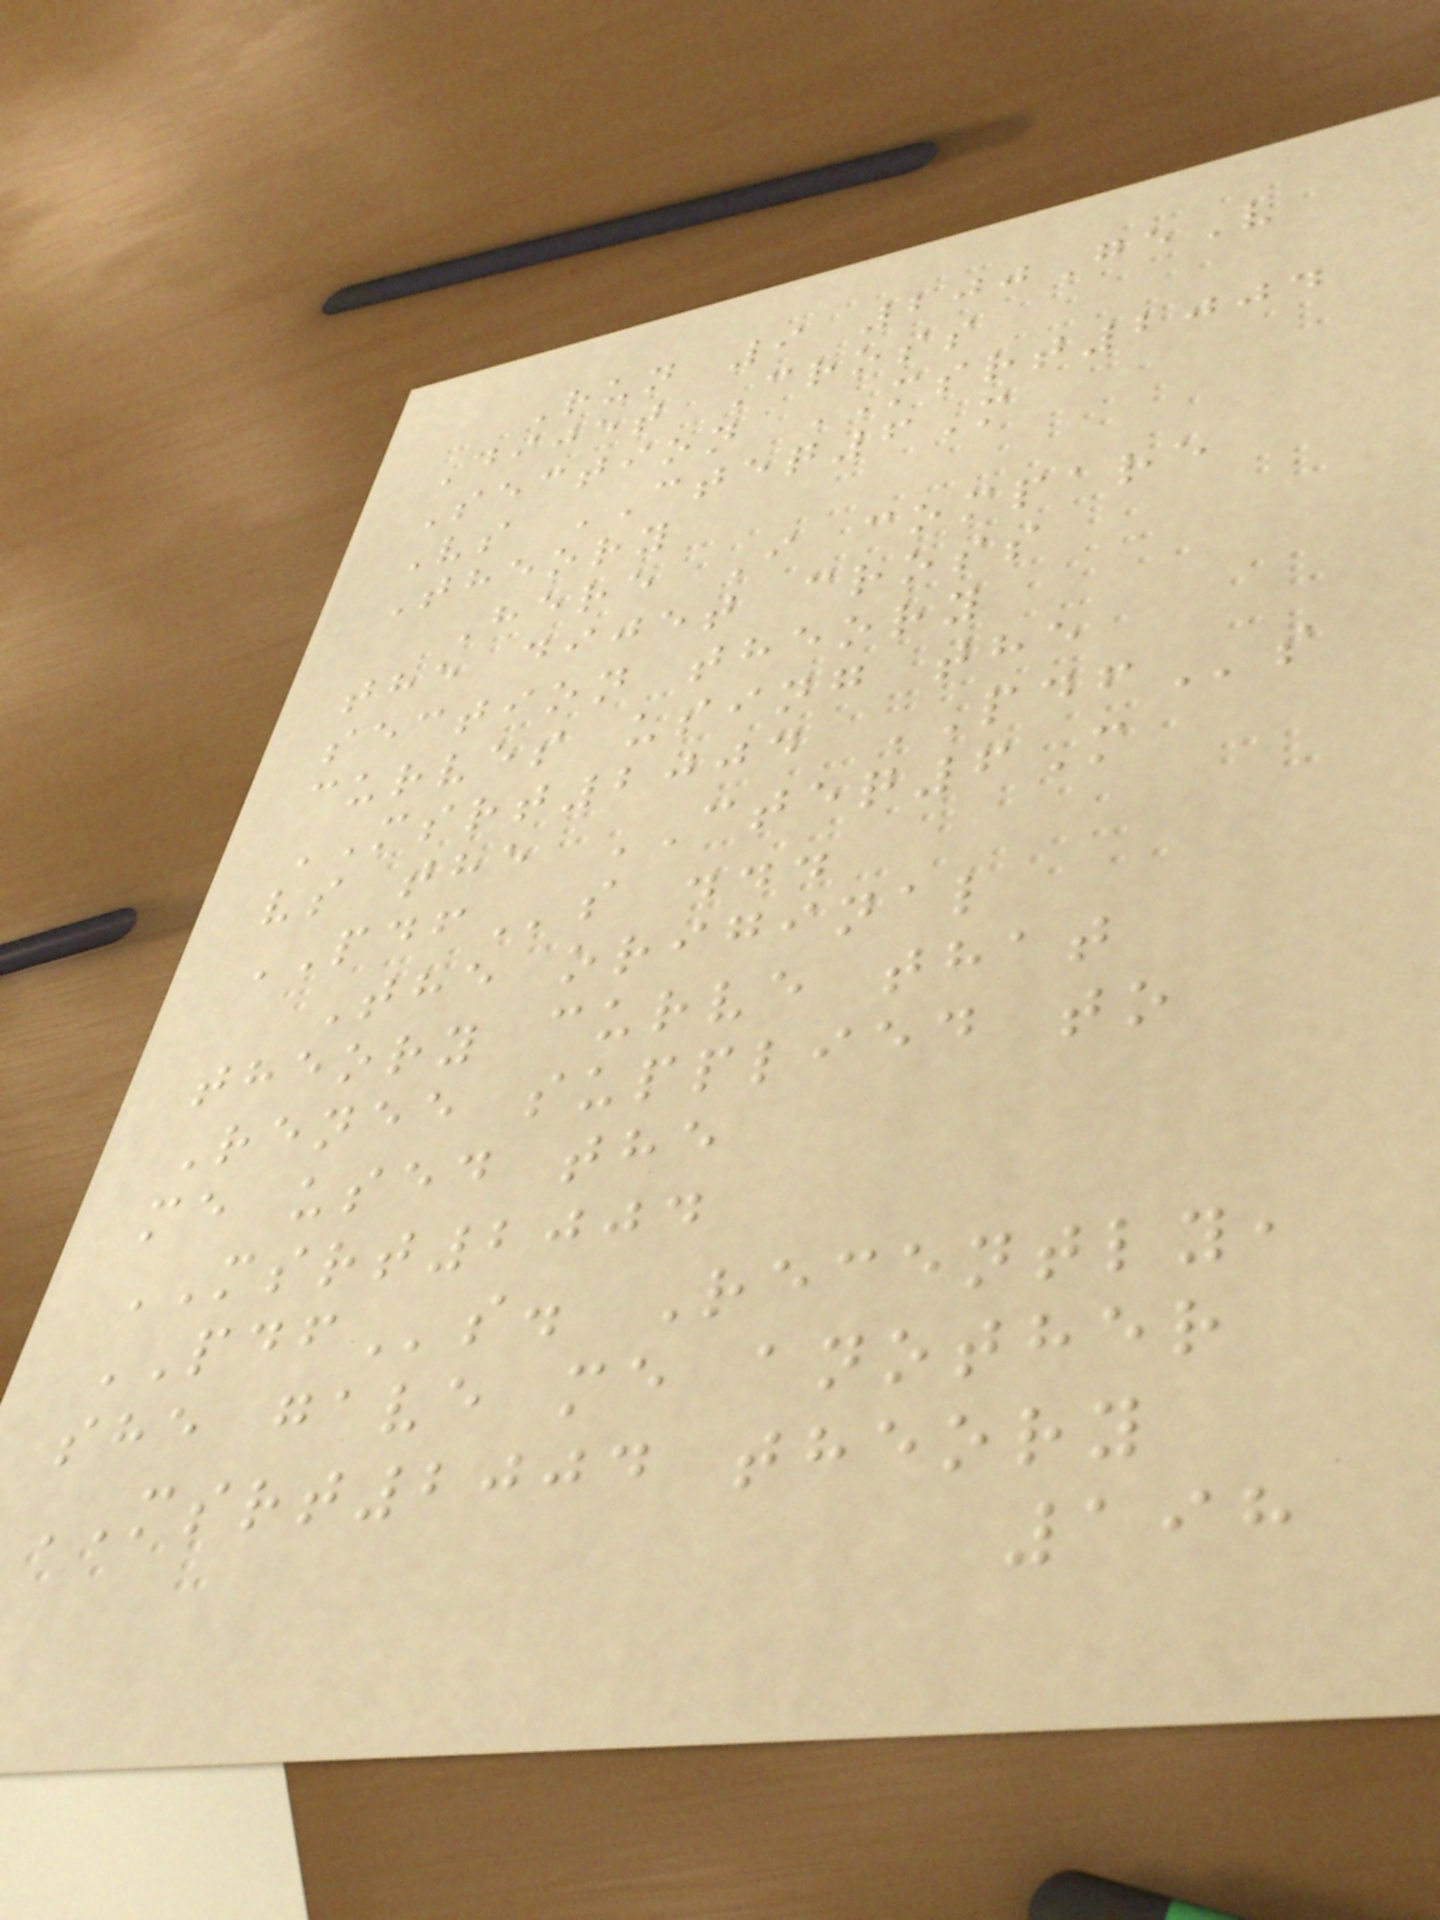Run 9 200GeV
Dijet Cross
Section MSRT2004
Vs CTEQ6M
Theory
Here I compare
the dijet cross
section theory
curves using the
MSRT2004 PDFs
vs the CTEQ6M
PDFs ...
The original
theory curve that
Renee supplied to
me used the
MSRT2004
PDFs. Recently,
she gave me another
MSRT2004 theory
198
